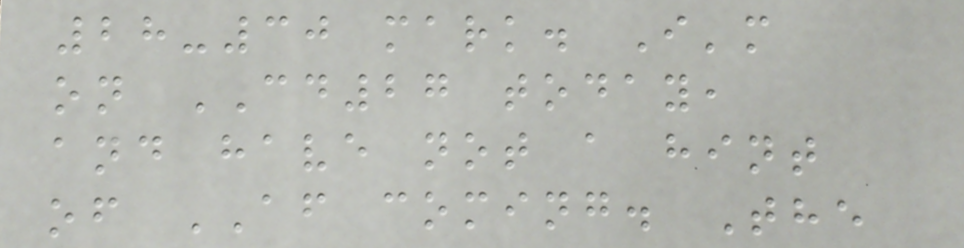28-30 mark. I'm
on CD27 today,
and have not a hint
of AF coming. The
